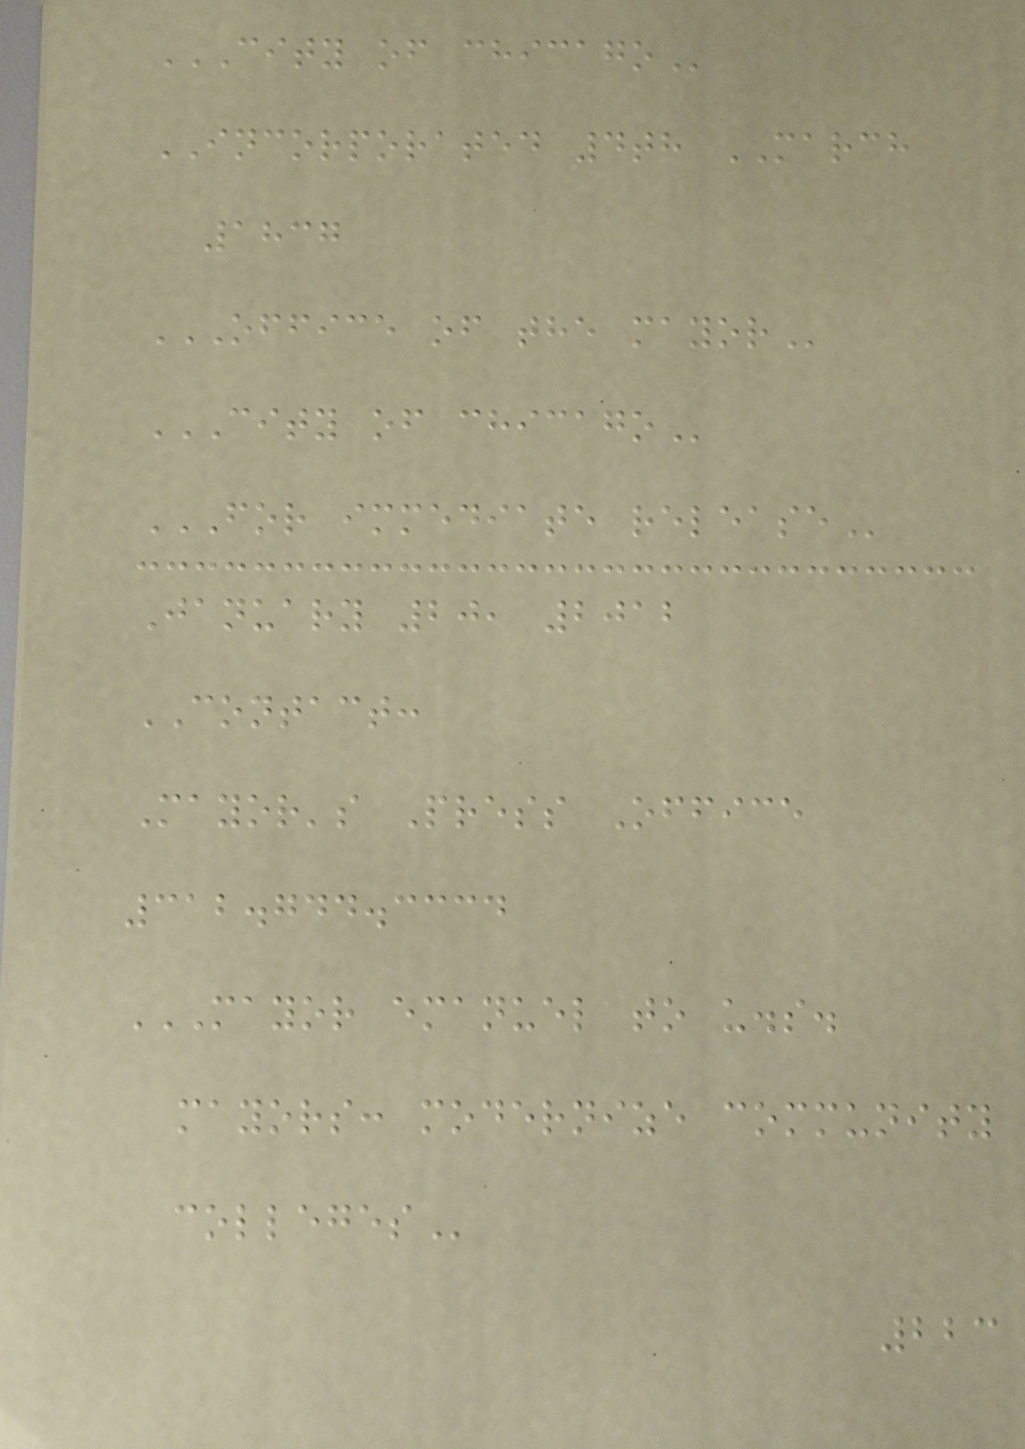CITY OF CHICAGO
INCORPORATED 4th MARCH
1837
OFFICE OF THE MAYOR
CITY OF CHICAGO
FOR IMMEDIATE RELEASE
January 20, 2012
CONTACT:
Mayor's Press Office
312.744.3334
MAYOR EMANUEL TO U.S.
MAYORS: MODERNIZE COMMUNITY
COLLEGES
223
